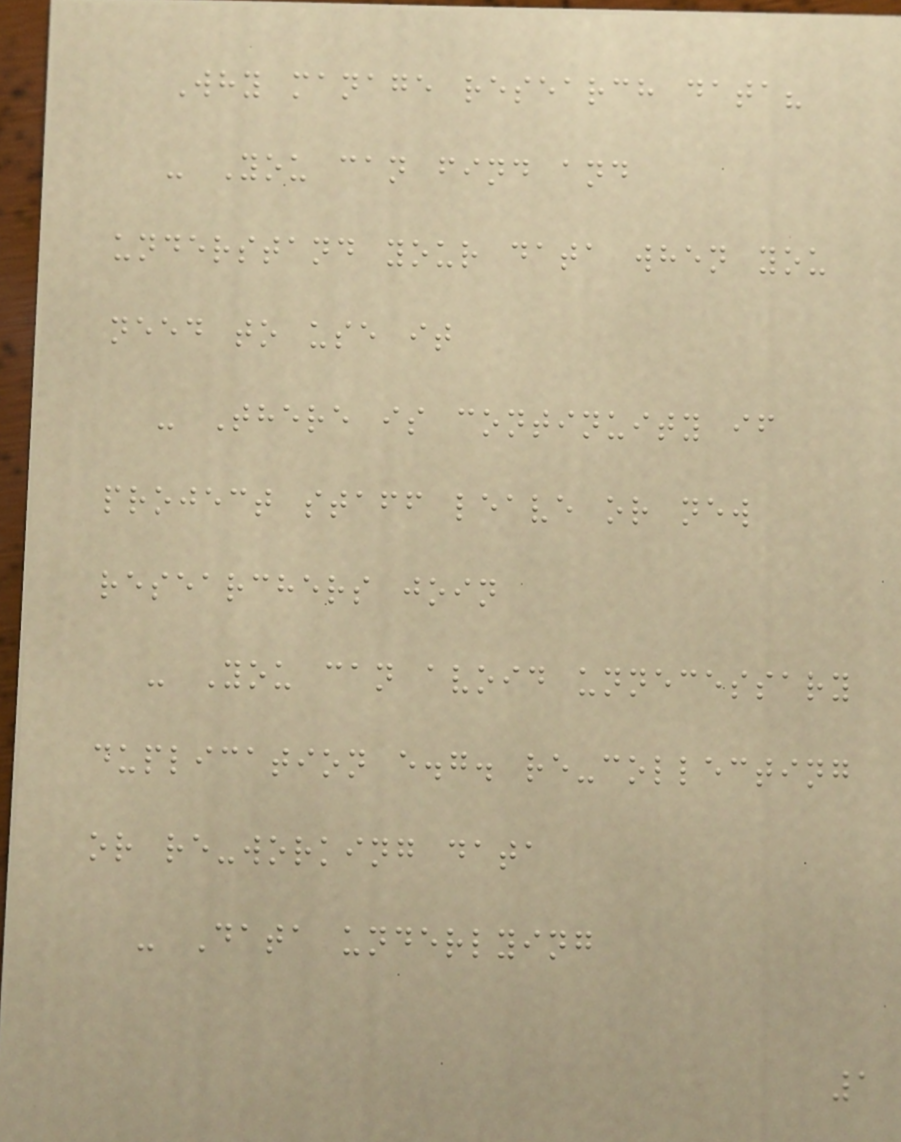Why manage research data?
- You can find and
understand your data when you
need to use it
- There is continuity if
project staff leave or new
researchers join
- You can avoid unnecessary
duplication e.g. re-collecting
or re-working data
- Data underlying
1
